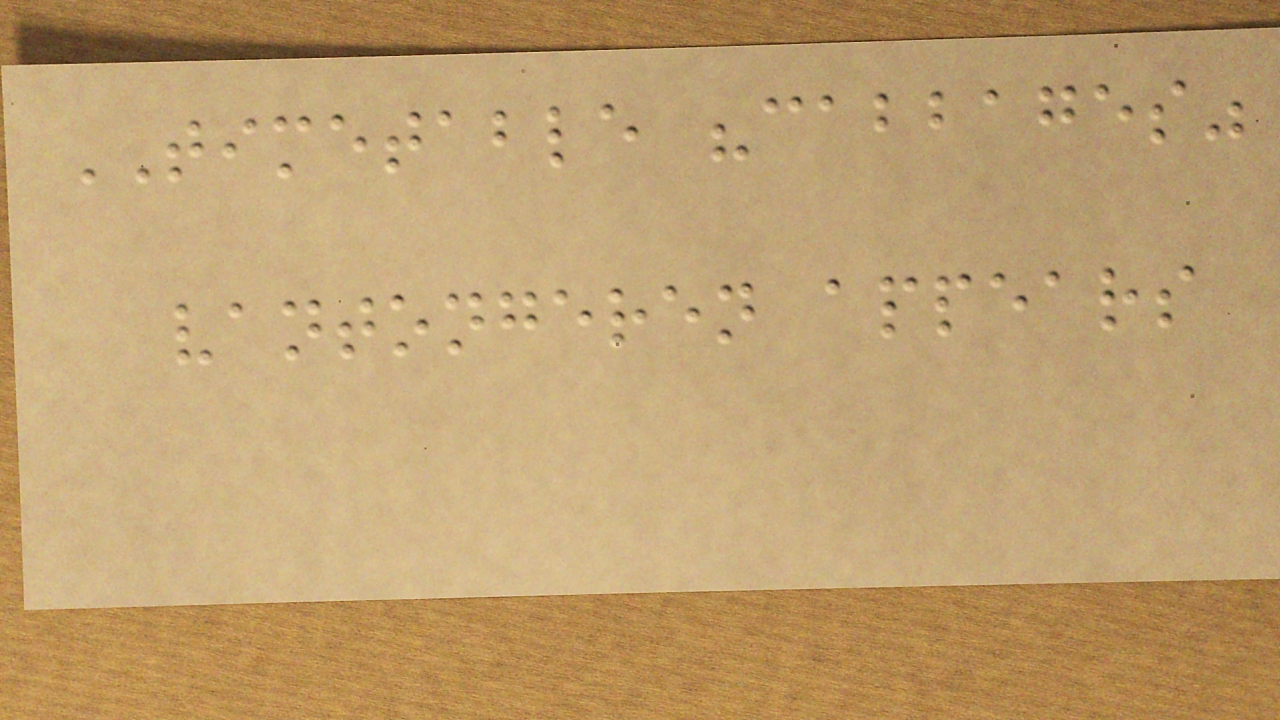TIMETABLE "cabbages"
vantongeren appears
